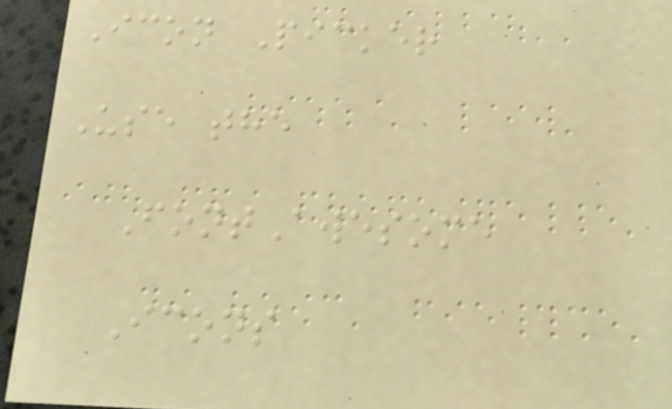Icon Picker
Use the
FontAwesome
Icons
